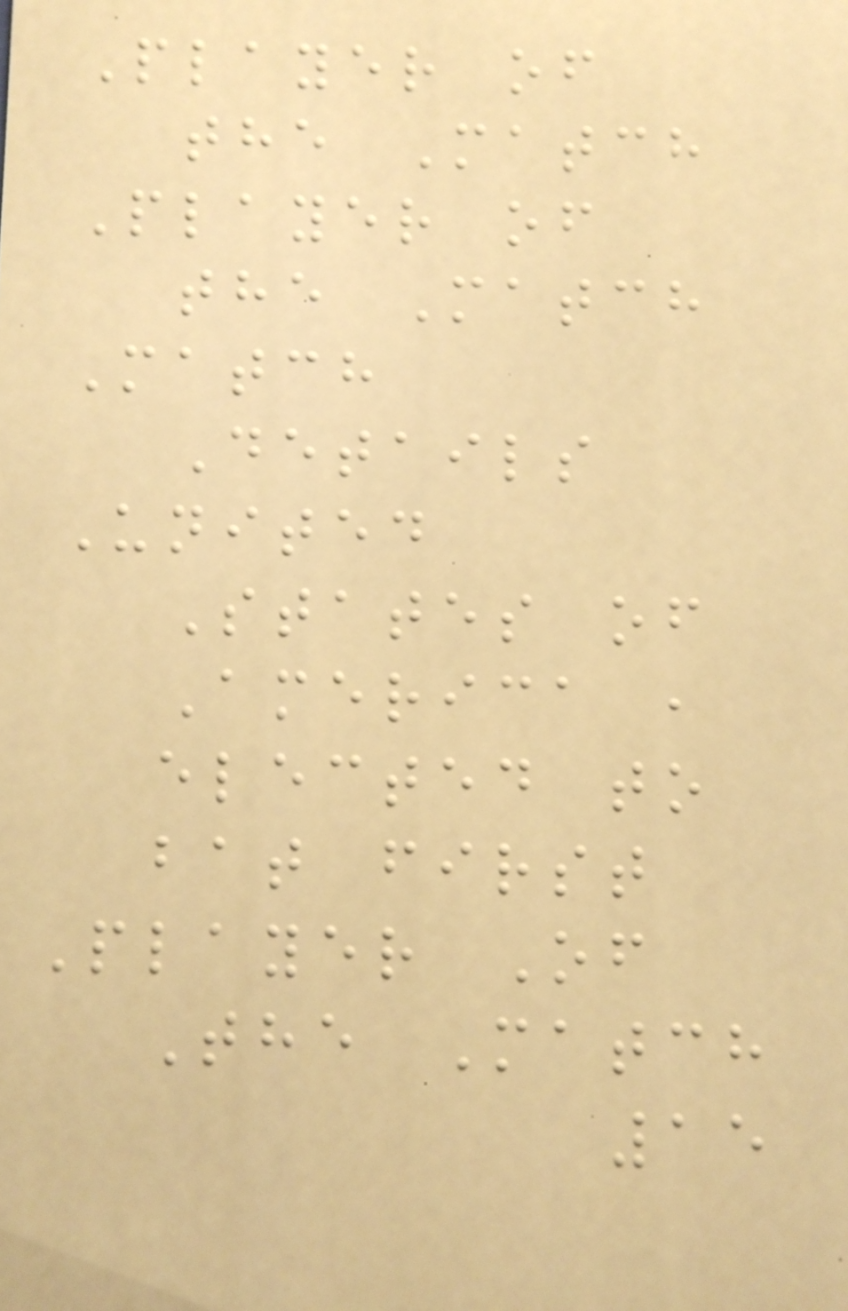Player of
the Match
Player of
the Match
Match
Details
United
States of
America ,
elected to
bat first
Player Of
The Match
15
